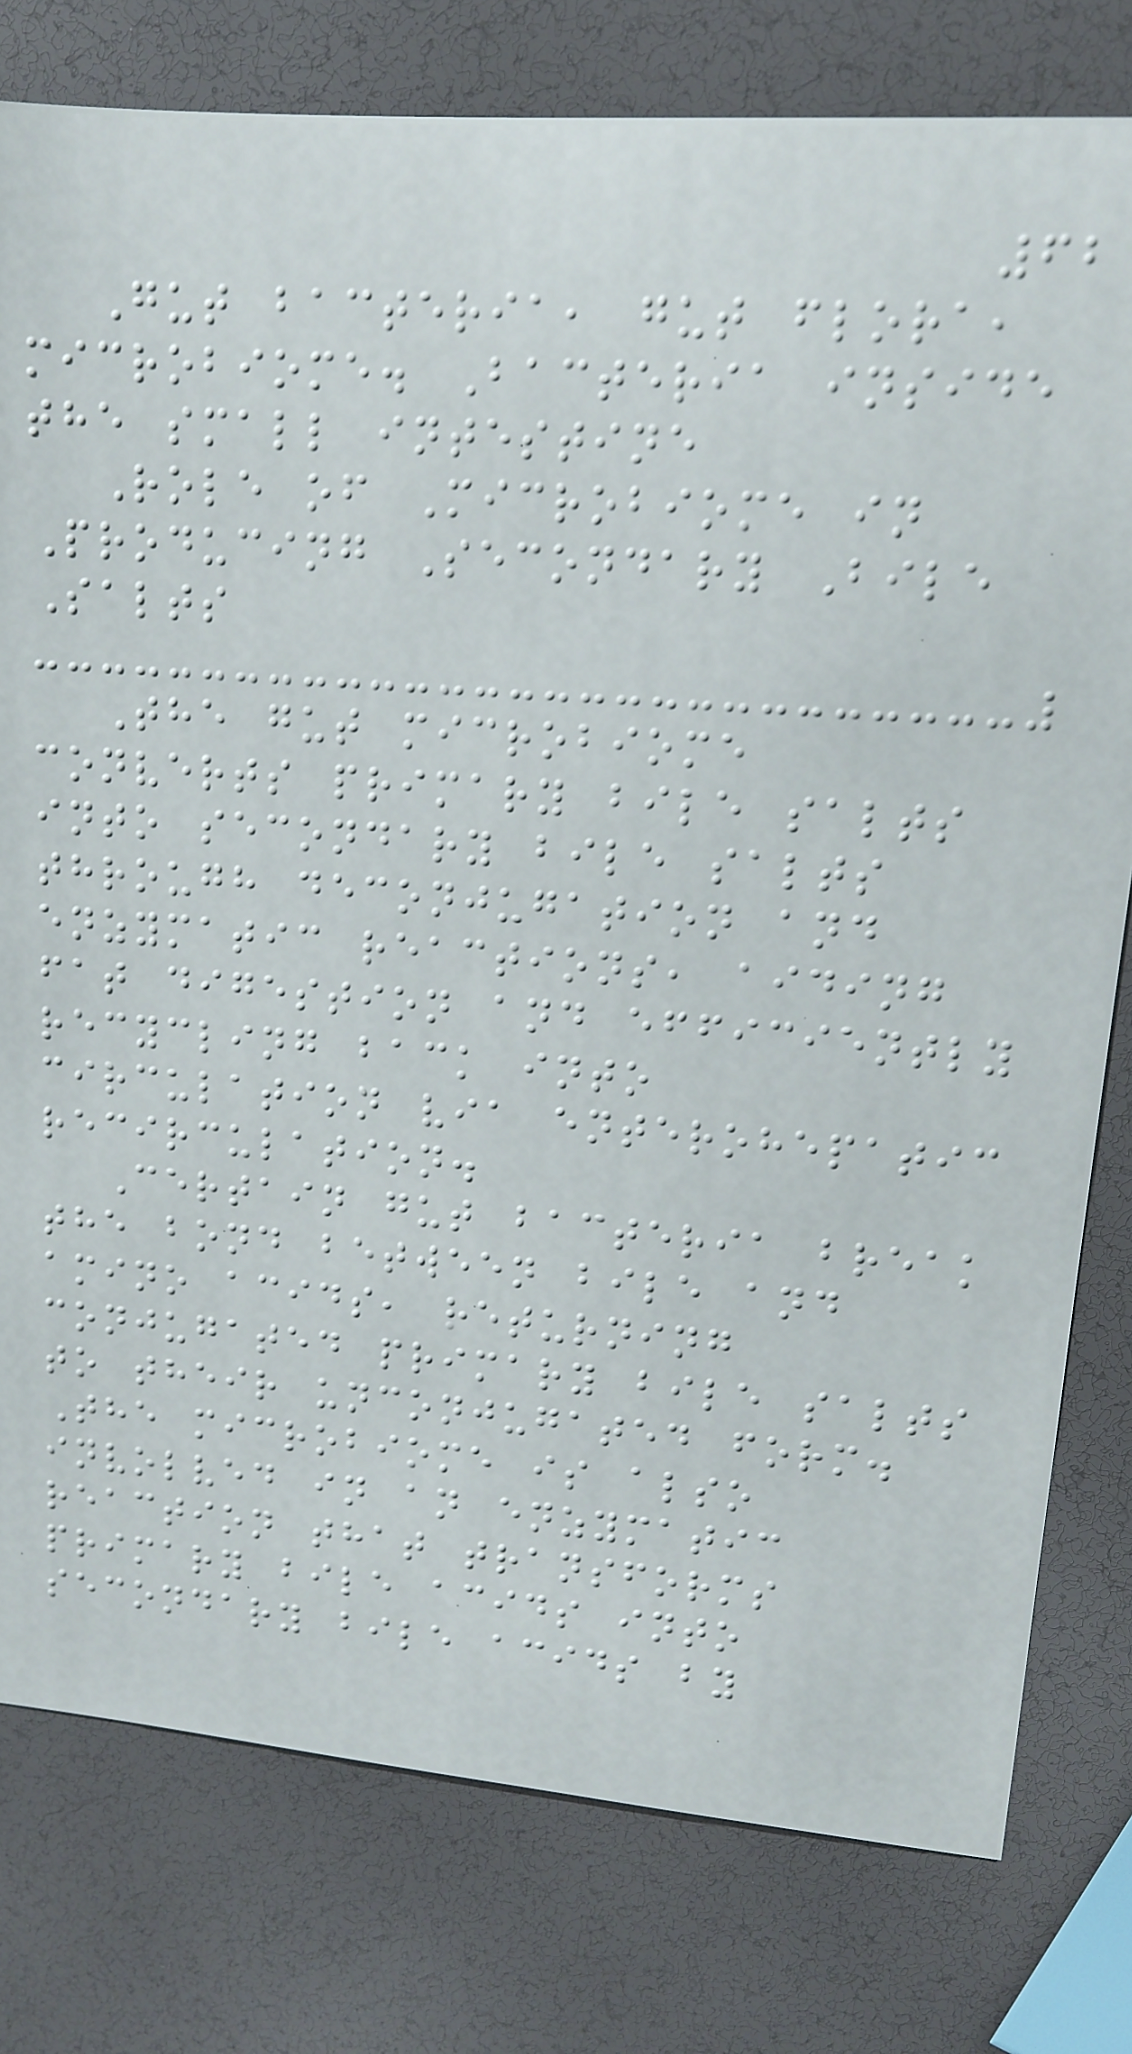62
Gut bacteria, gut flora,
microbiome. Bacteria inside
the small intestine
Role of Microbiome in
Producing Secondary Bile
Salts
The gut microbiome
converts primary bile salts
into secondary bile salts
through deconjugation and
enzymatic reactions, aiding
fat digestion and efficiently
recycling back into
circulation via enterohepatic
recirculation.
Certain gut bacteria break
the bond between bile and
amino acids, returning
conjugated primary bile salts
to their unconjugated form.
The microbiome is also
involved in an enzymatic
reaction that transforms
primary bile acids into
secondary bile acids by
